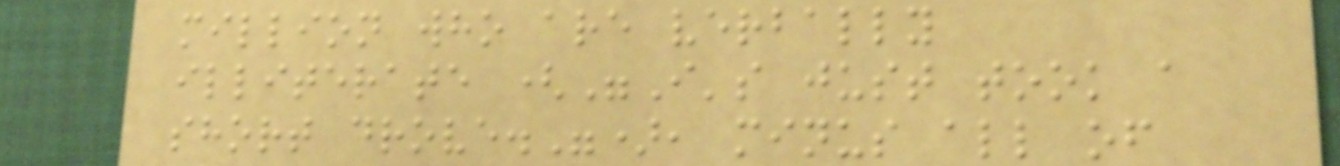million who are verbally
illiterate ("I's just took a
short drove."), minus all of
